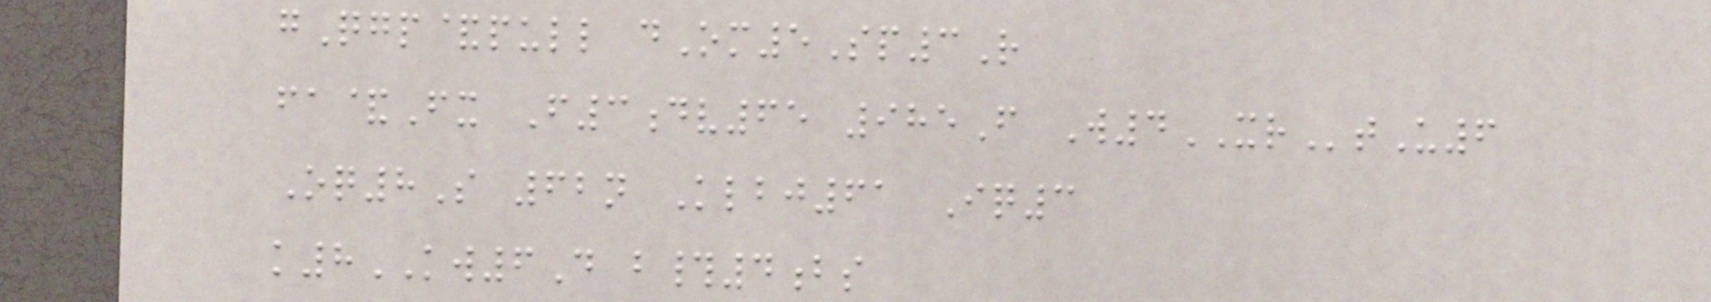gQgp&pull dOm5Sp3R
fa&Fx F3dv65 985F W4XRtU6
Oq8S 62n Klbj61 Iq3
k8KW6D b#4bs
